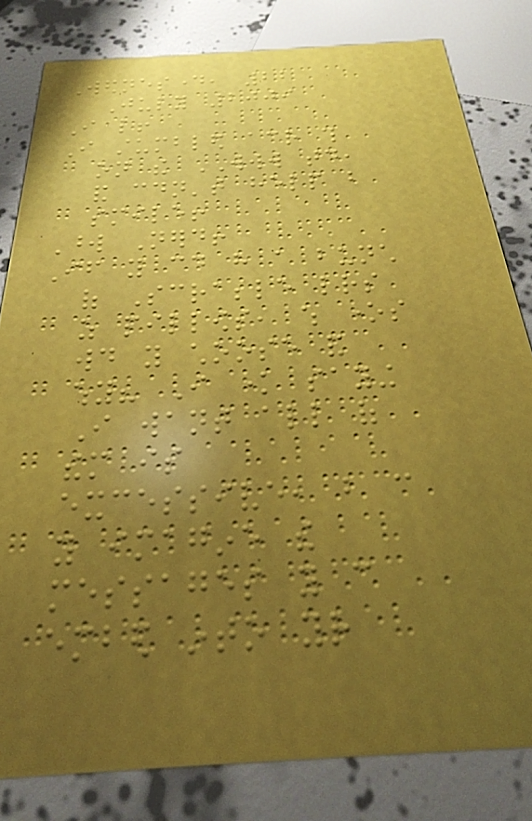Wednesday, 22
July 2009
I like!
I stumbled across this
on the WWW today,
and couldn't help but
smile!
Word Nerd!
If you could have a bunch
of Scrabble letters
as pillows, which ones
would you choose and
why? I know saying
I want all of
them is
excessive, but can
you imagine the
messages you can
embed into your
